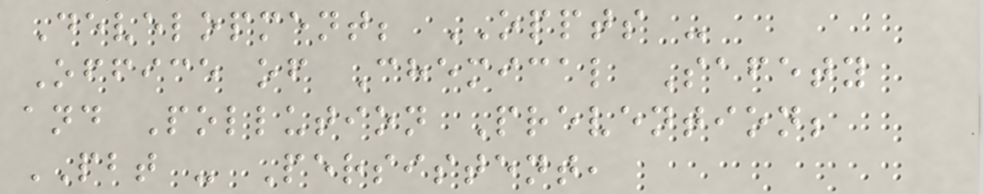Development; OPPTS -
Office of Chemical Safety
and Pollution Prevention;
PBT - Persistent,
